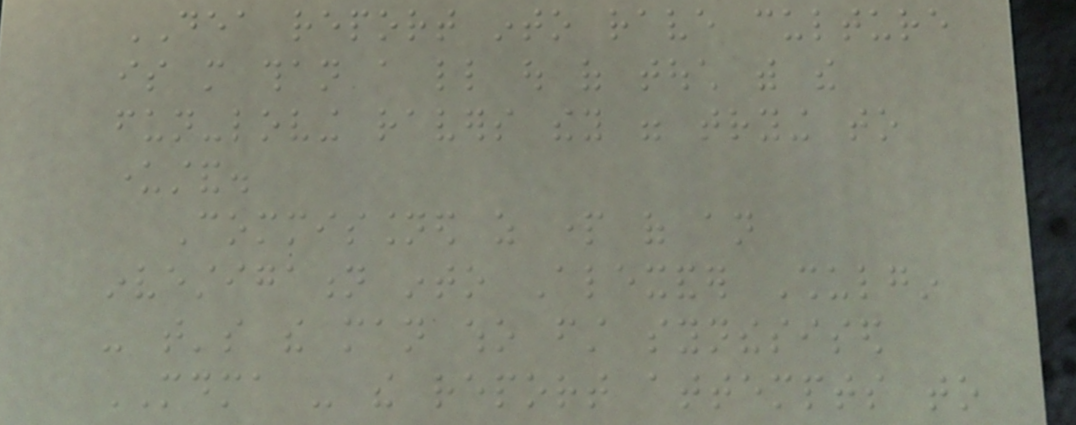DEA report into rave culture
is more than a little out of touch with the
fun-loving ravers they were trying to
understand.
Commissioned as part of an
investigation into Alexander Shulgin
- that's the man who first synthesised
MDMA - the report attempts to
